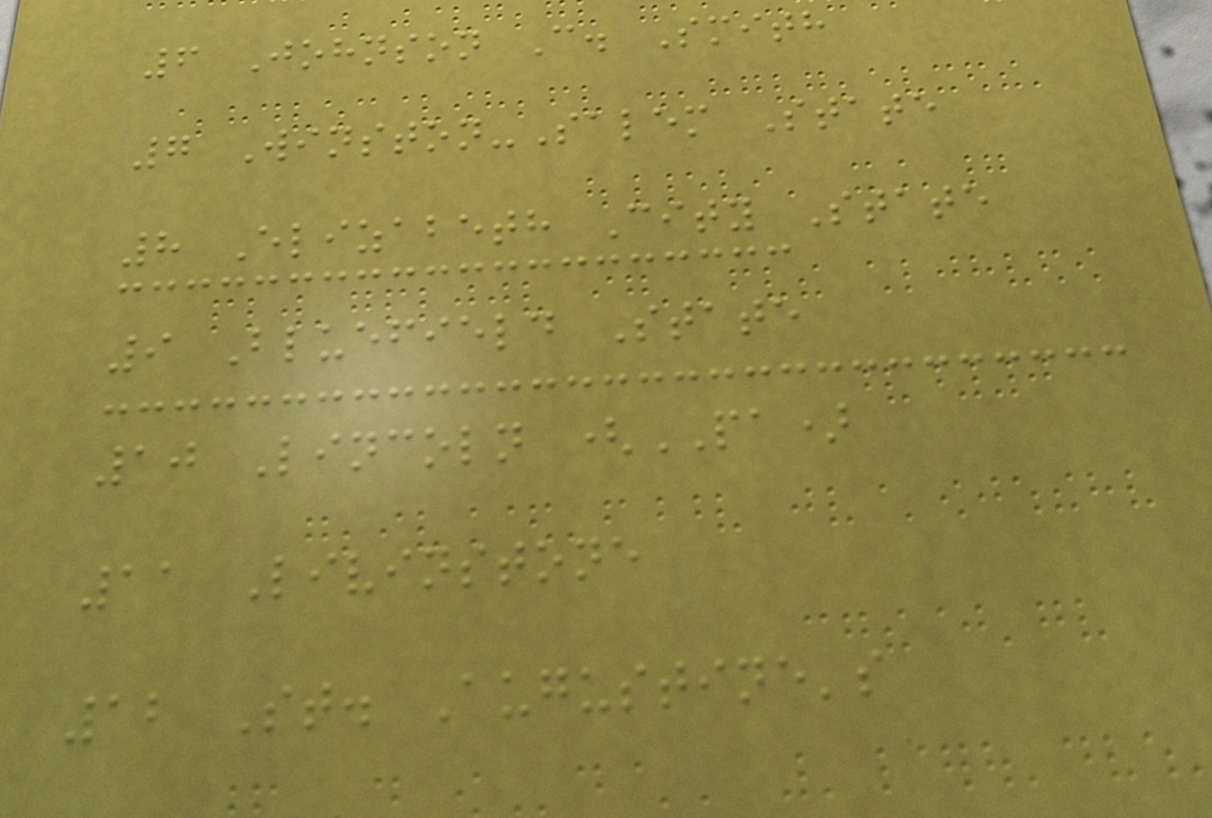6 Johnson C. Smith
7 Winston-Salem State
8 Elizabeth City State
9 Bluefield State
10 Lincoln (PA)
11 Livinstone
12 St. Augustine's
